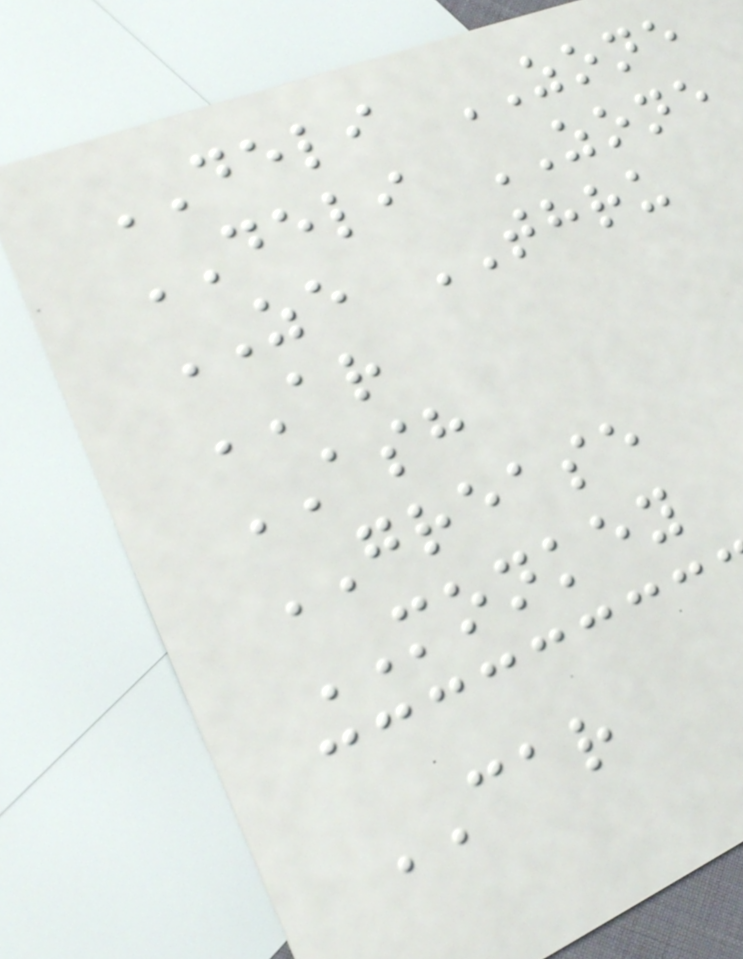DELI ZONE
DELI ZONE
ZE THRU
AR
ASH
GREASE
MONKEY
CAR
